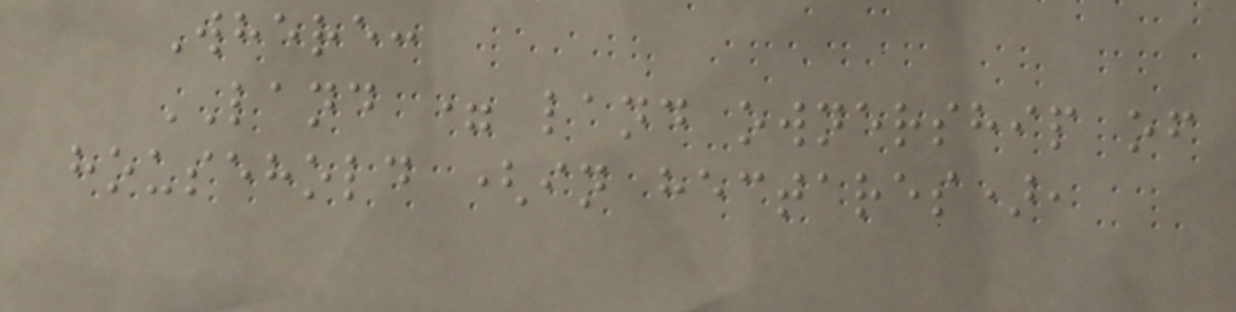Where:
LAND = land ownership of
household (in hectares),
